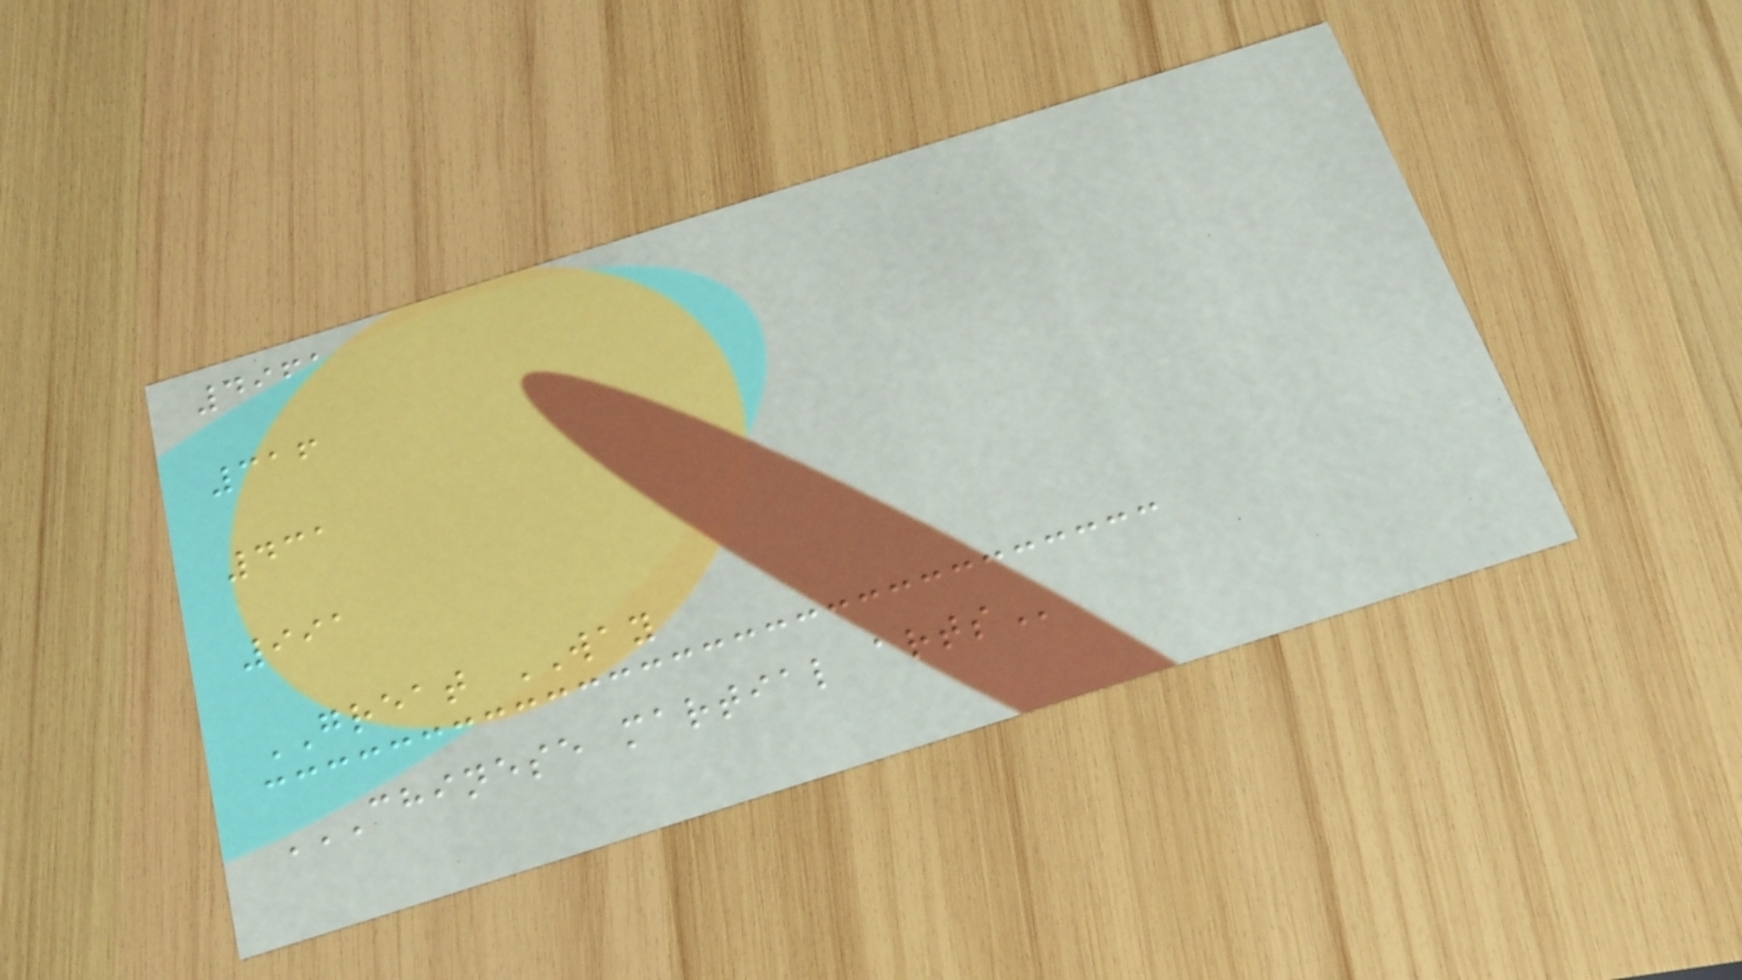4961
316
431
991
GREAT WAY
CHINESE MARTIAL ARTS
